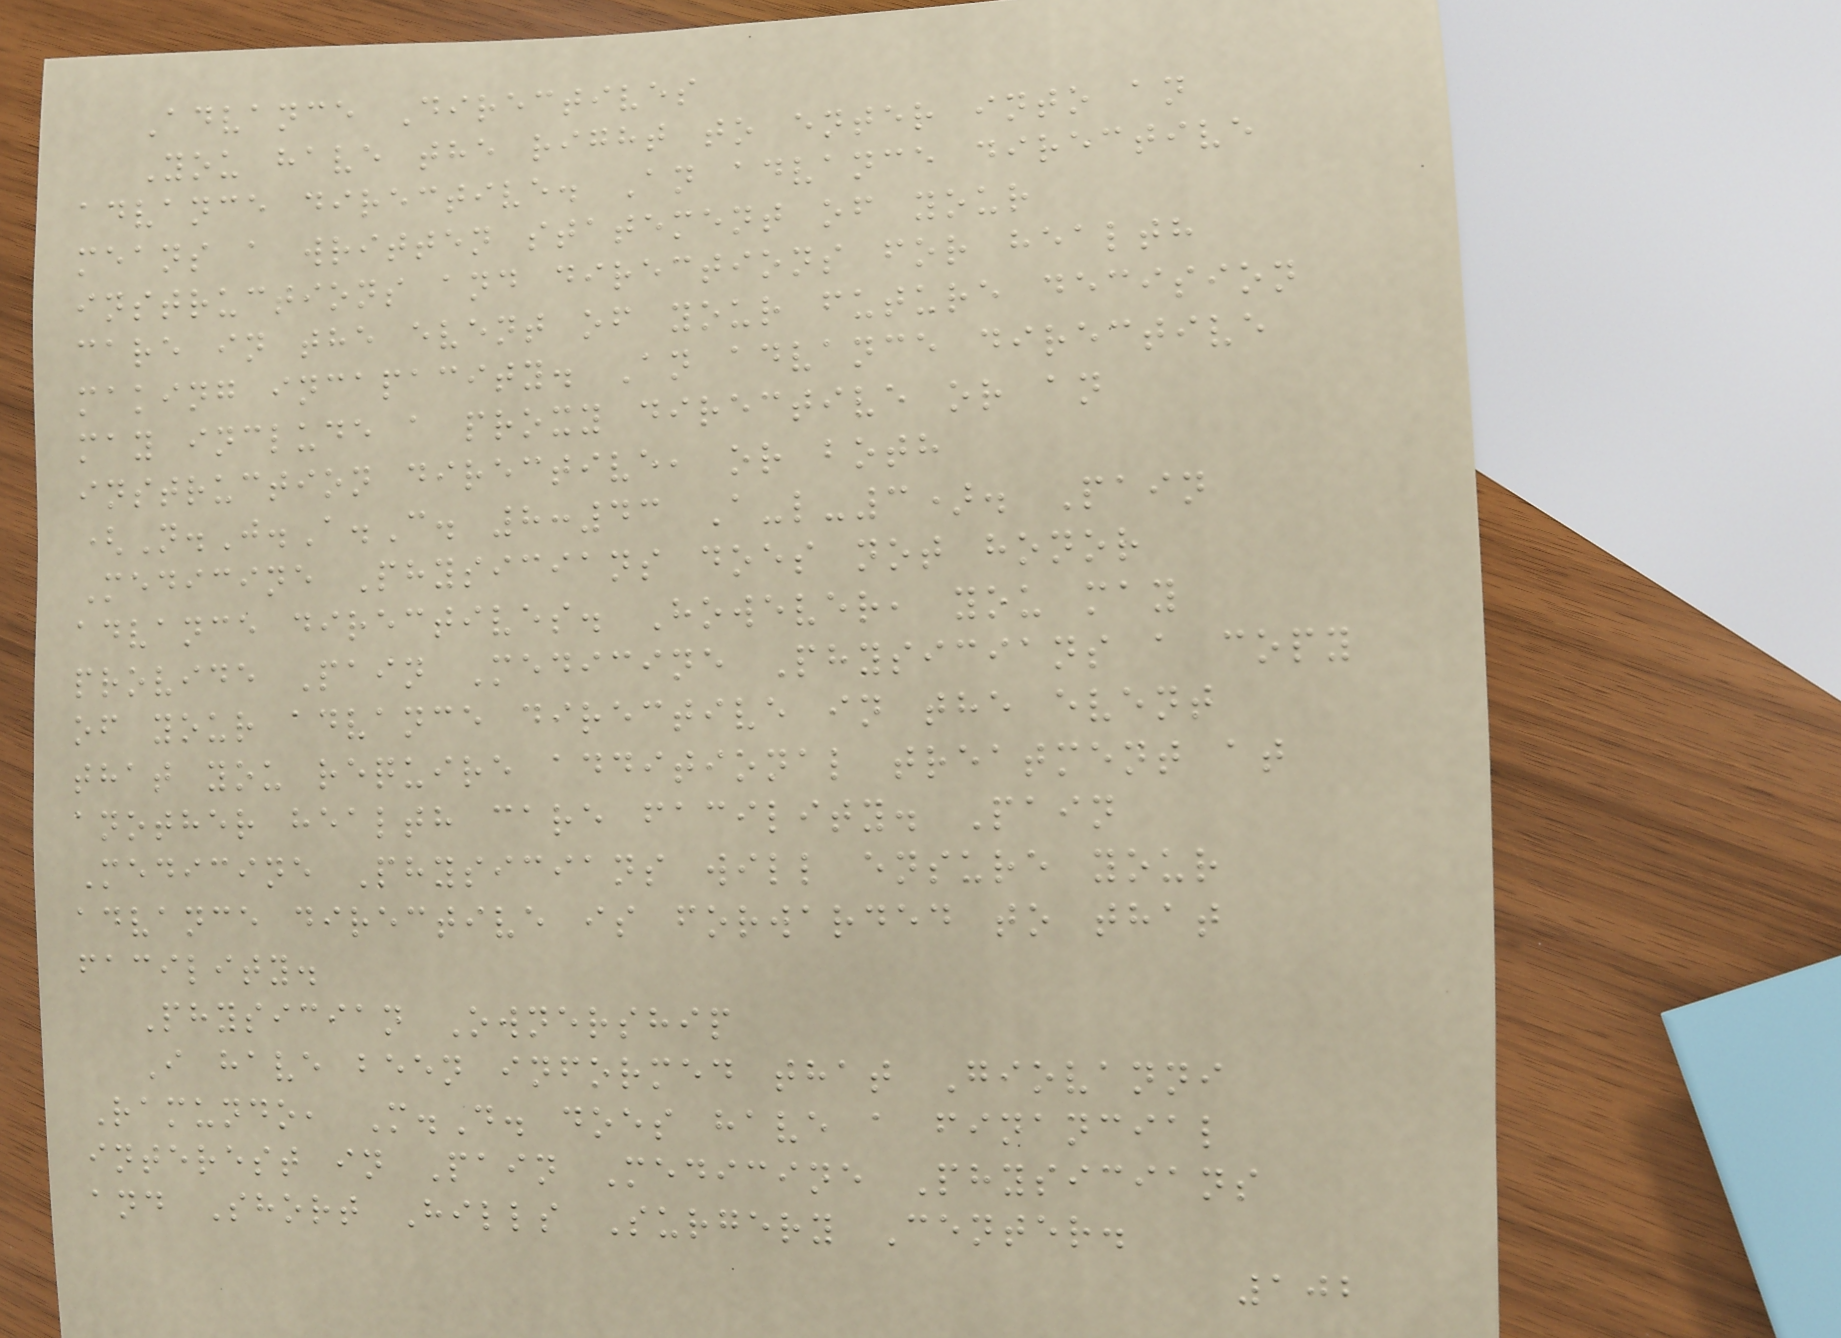Advance Directives
You have the right to enter into an
advance directive. An advance directive
means a written statement of your
instructions and directions for health
care in the event of your future decision
making incapacity. An advance directive
may include a proxy directive or an
instruction directive, or both
(N.J.A.C. 8:43 A-l-3). Pain
Medicine Physicians does not honor
advance directives. However, you may
provide Pain Medicine Physicians a copy
of your advance directive in the event
that you require additional treatment at
another health care facility. Pain
Medicine Physicians will ensure your
advance directive is forwarded to that
facility.
Physician Ownership
I have been informed that Giovanni
Ramundo, M.D. does have a financial
interest in Pain Medicine Physicians
and Short Hills Surgery Center.
102
